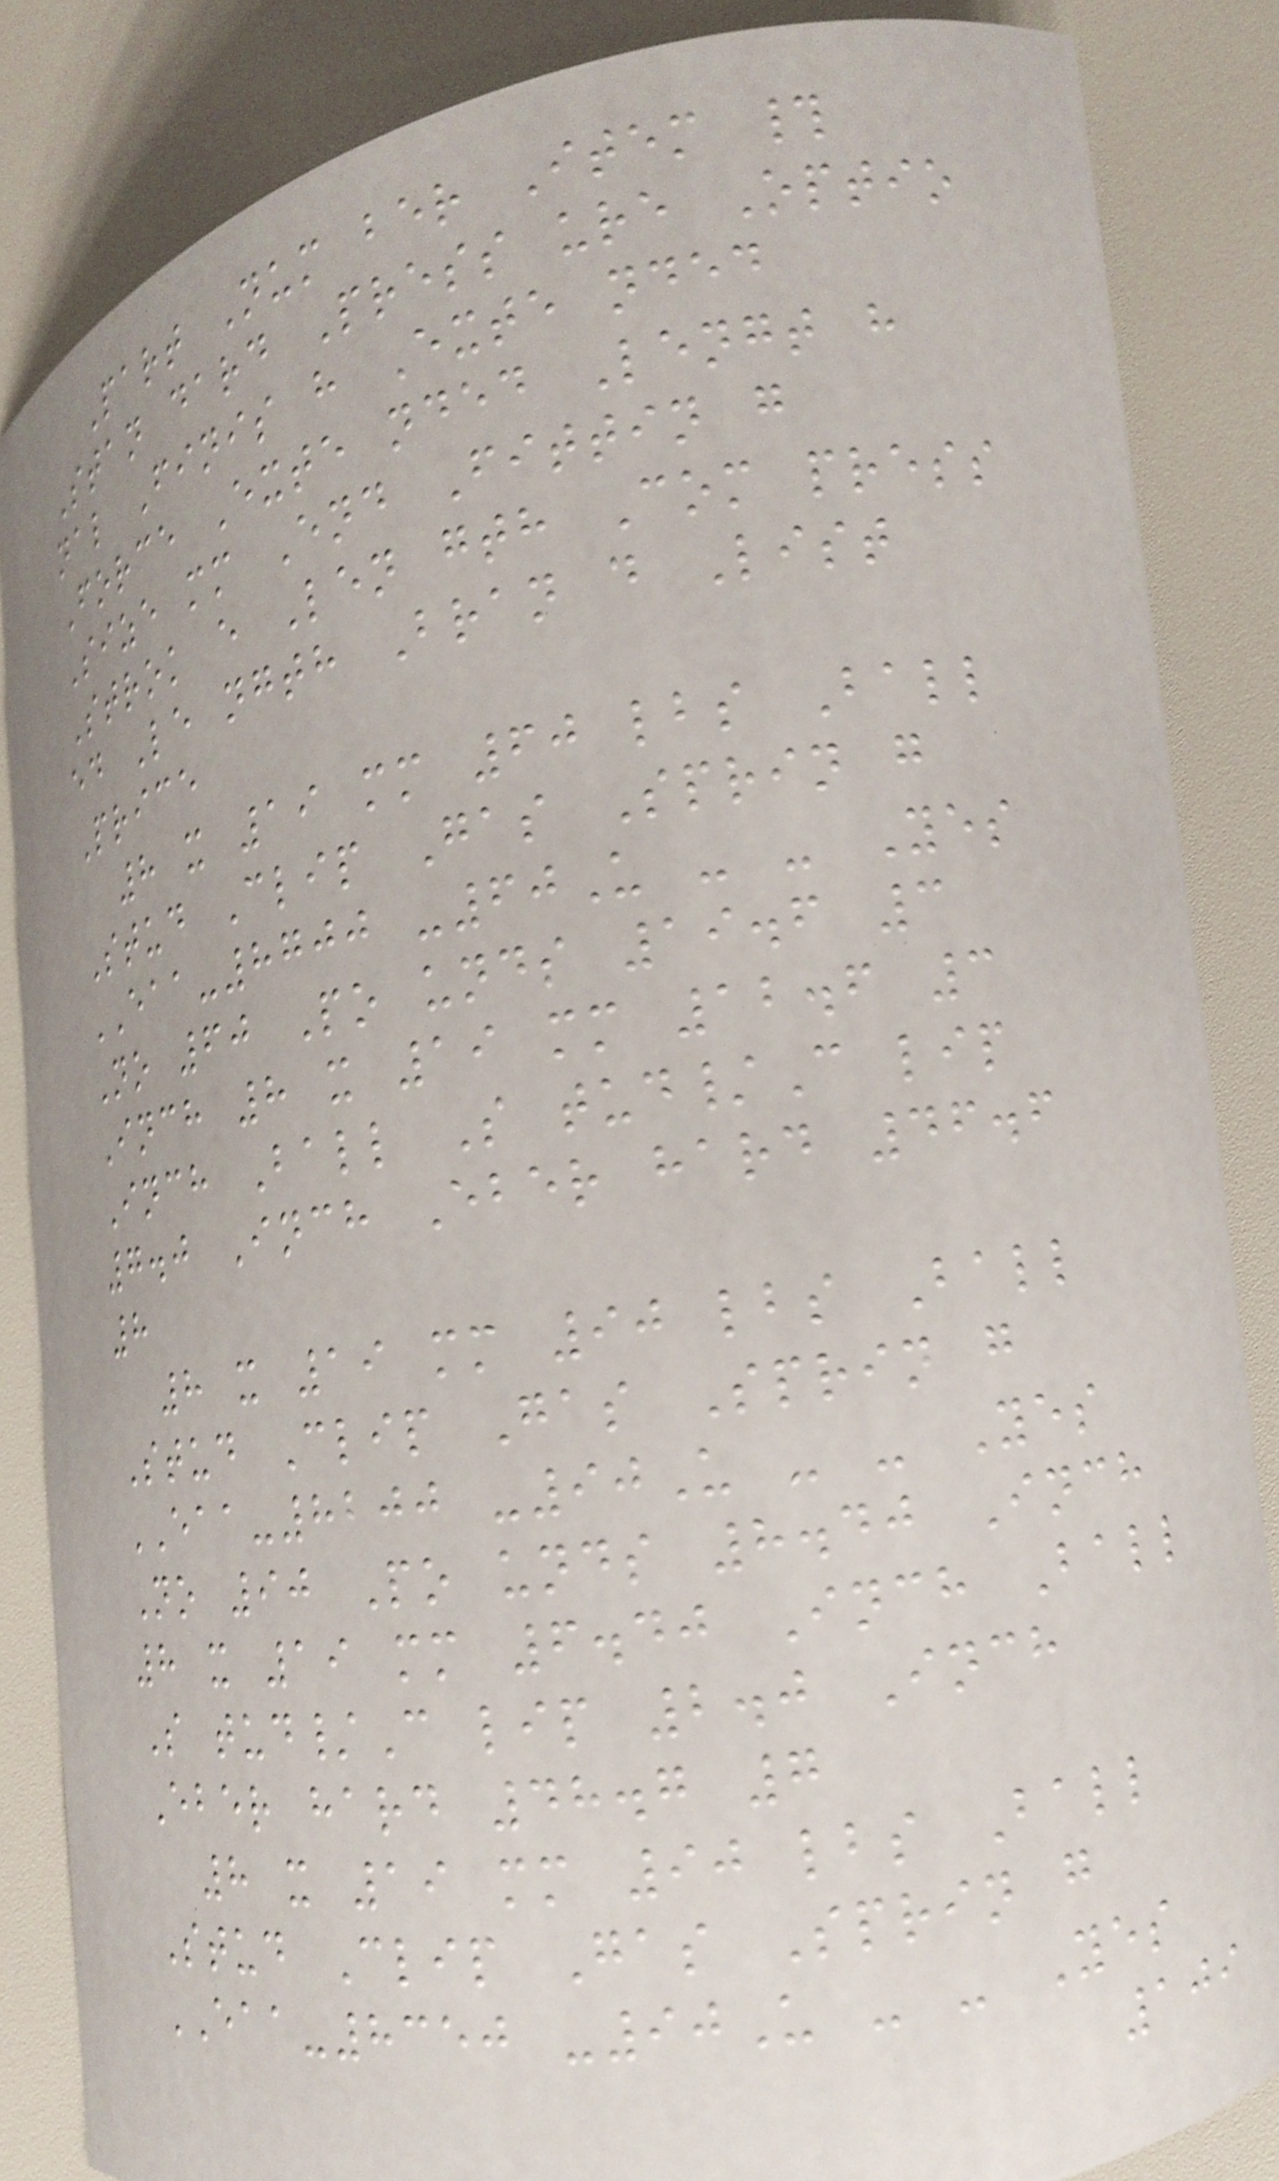Part Num ber Item #
Stan dard Press ure Optio
nal Finis h Exte nded
Force Exte nded Lengt h
Size mm End Fittin g
Strok e Len gth Com press
ed Le ngth Bran d List
Price
8 x 19 mm 60 lbs Ball
Stud Clip Gas Sprin g
EAA-8700 -60U - - Yes
No 60 Po unds 19.6 3
Inch 8 x 19 mm 12.6 3
Inch Ball S tud/C lip
7.0 Inch Eber hard 46.6
8
8 x 19 mm 90 lbs Ball
Stud Clip Gas Sprin g
EAA-8200 -90U - - Yes
No 90 Po unds 8.40 Inch
8 x 19 mm 6.40 Inch Ball
S tud/C lip 2.0 Inch
Eber hard 48.7 7
8 x 19 mm 90 lbs Ball
Stud Clip Gas Sprin g
EAA-8350 -90U - - Yes
109
